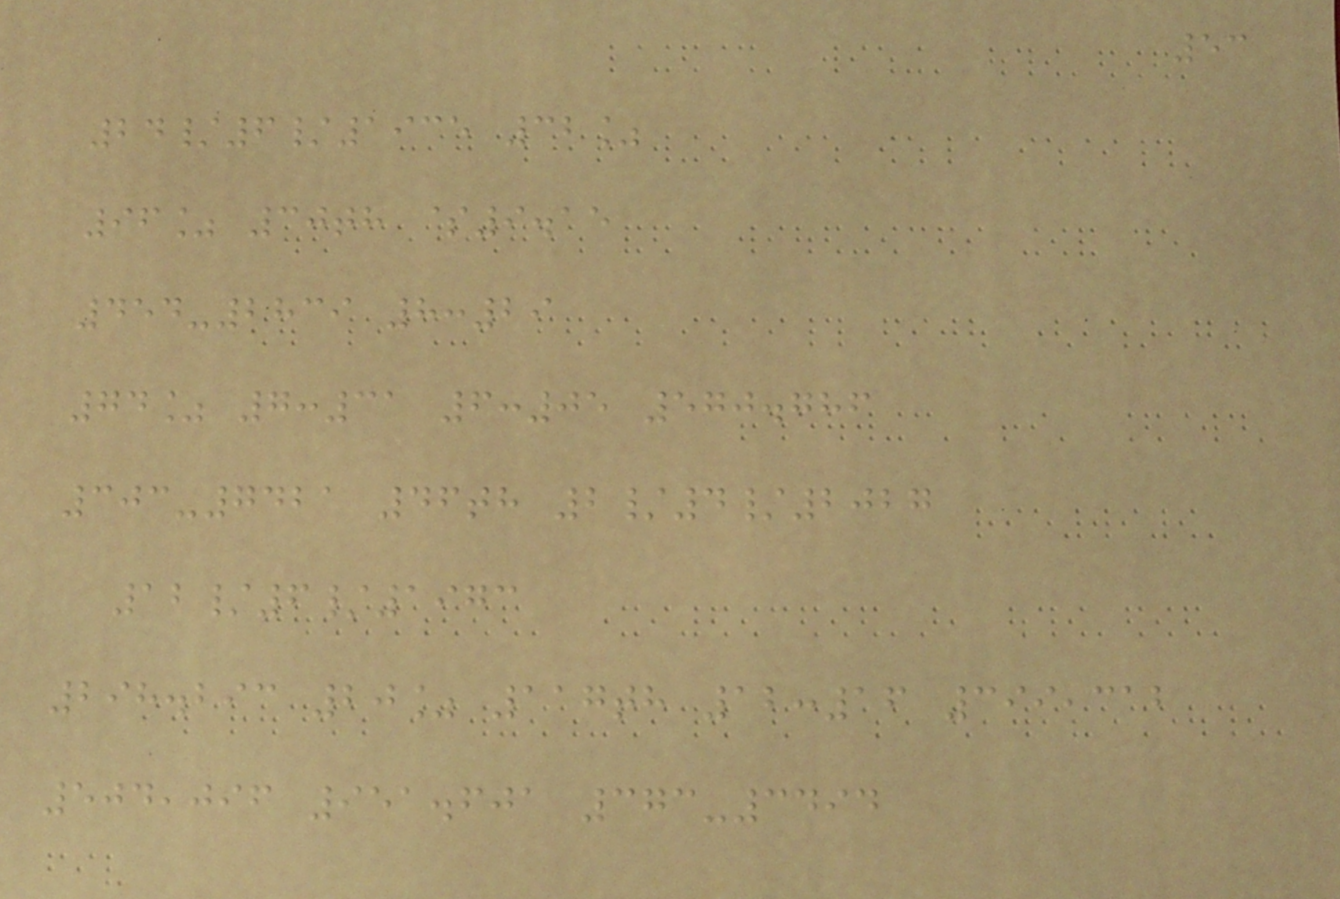53
24/6/1935 32%
96% 30th $9.15
454-2839 8:29
74% 7:31 6:05 570.786
303-7421 46th 2/4/2027
12/6/1973
298.293 20% 117th 12:16 399,312
504,096 951.601 373-3494
